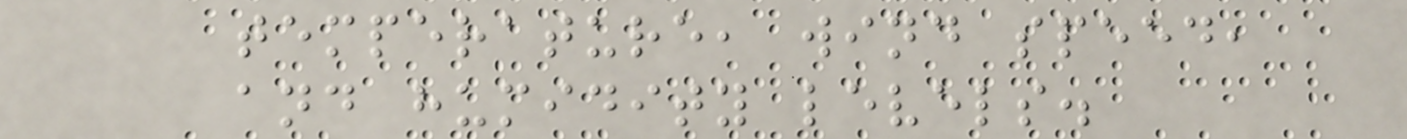temperature, wind speed,
and humidity levels.
